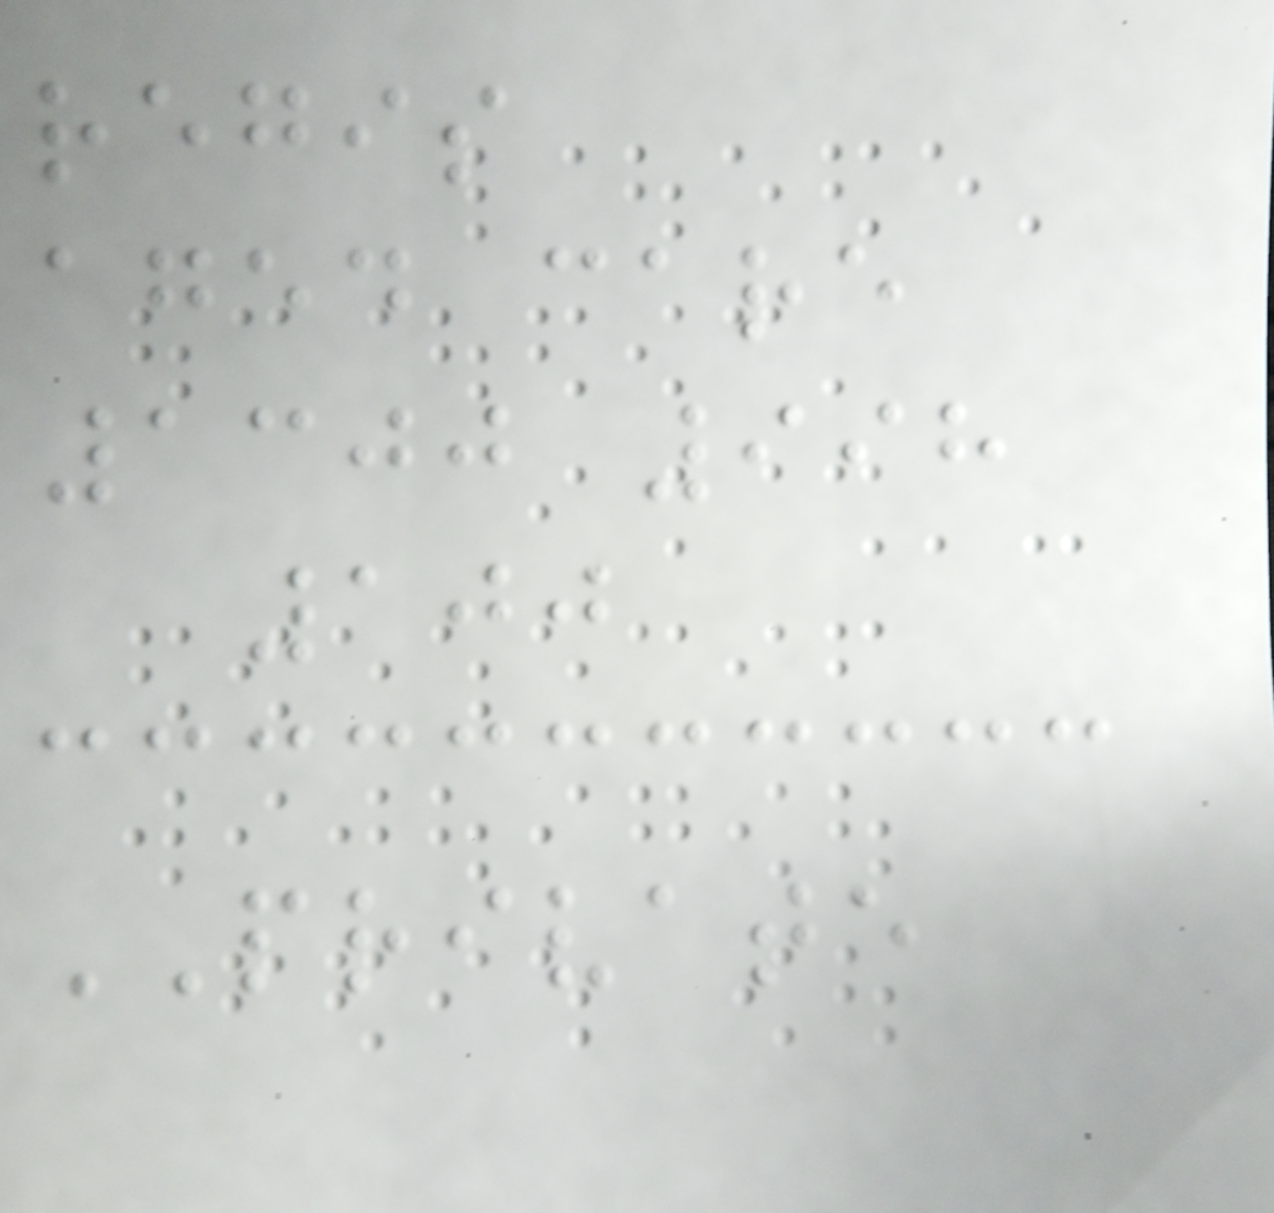regis
aged care
1300 998
100
PRIVATE
